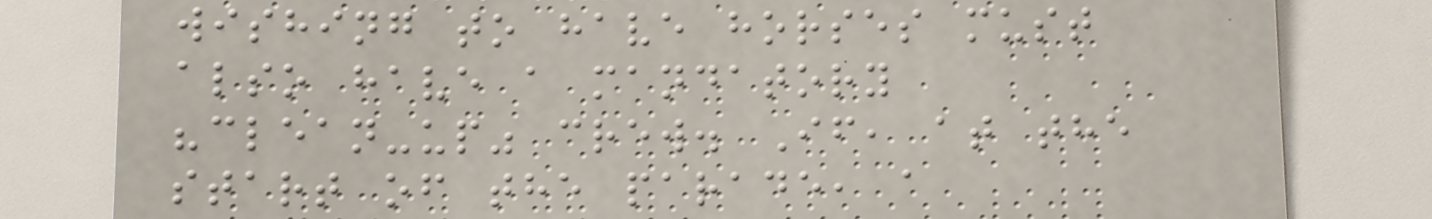wishing to have horses must
also have a mandatory
"clean-up" crew. If, at the
start of the parade, a
